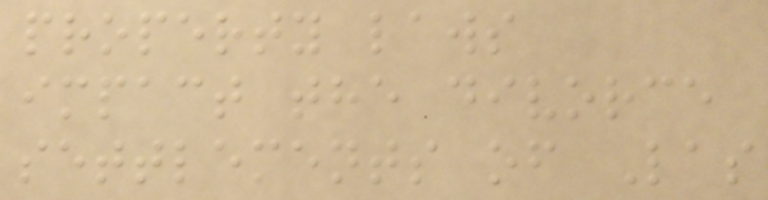property laws
impact the divorce
settlements of Las
